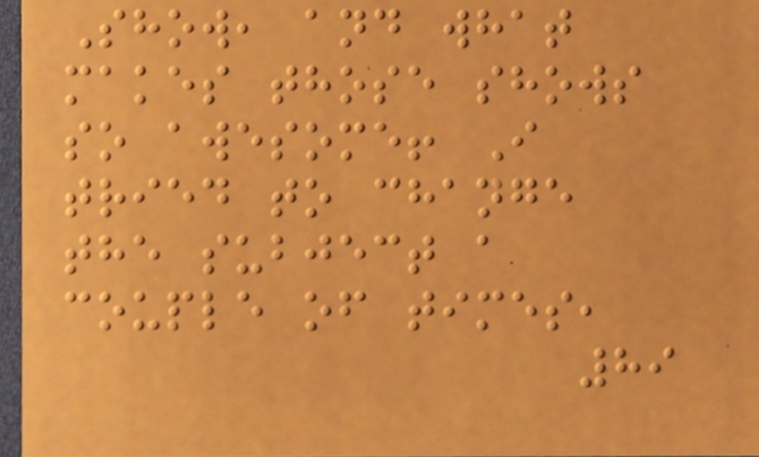Show, and what
makes those shows
so awesome! I
tried to change
the subject a
couple of times,
89
